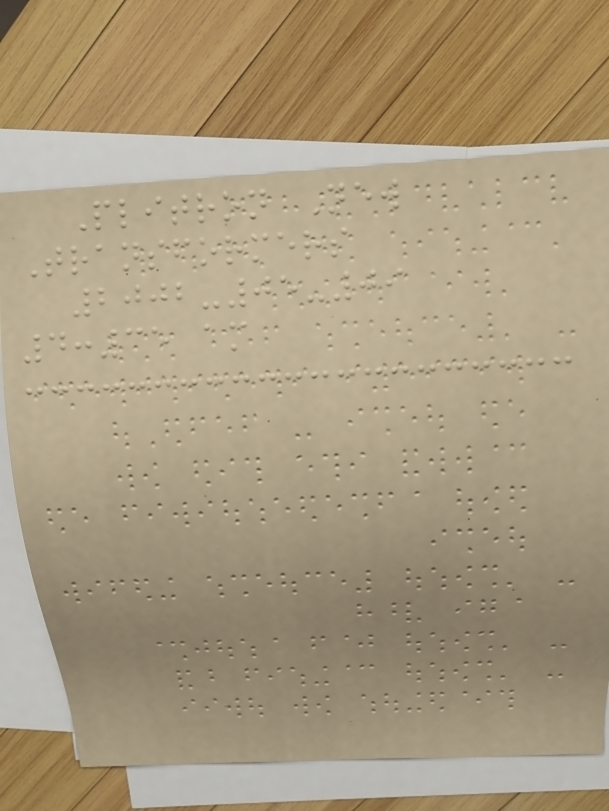Plitron New
Transformers
2002-05-09
4:35 am
